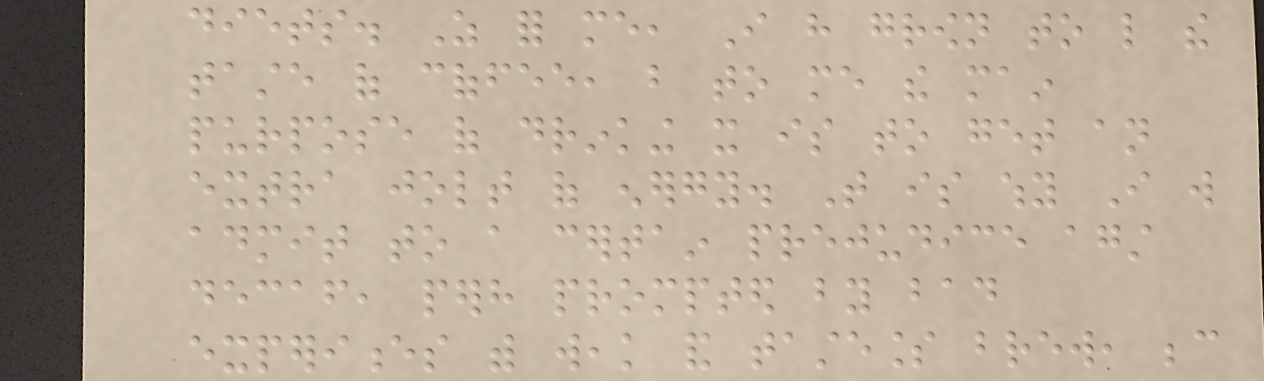diets. As for me, I have grown to like the
taste of coffee, but to me the main
purpose of drinking it is to get an
extra jolt of energy. That is why I will
admit to a certain prejudice against
decaf, perhaps prompted by bad
experiences with weak and tasteless brew, because
